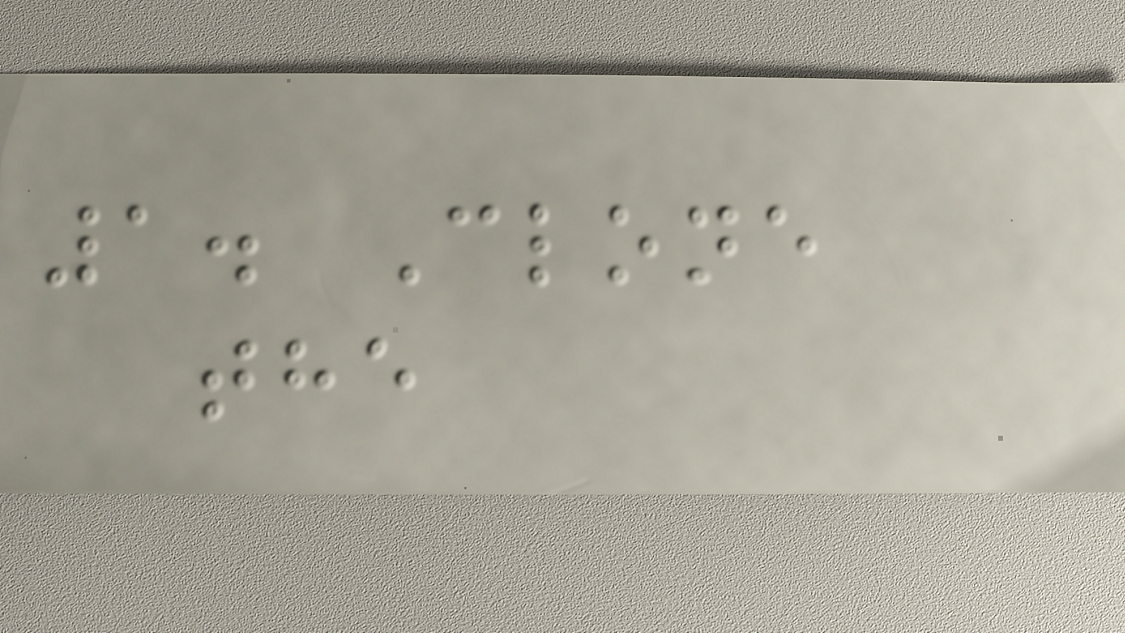1. Clone
the
